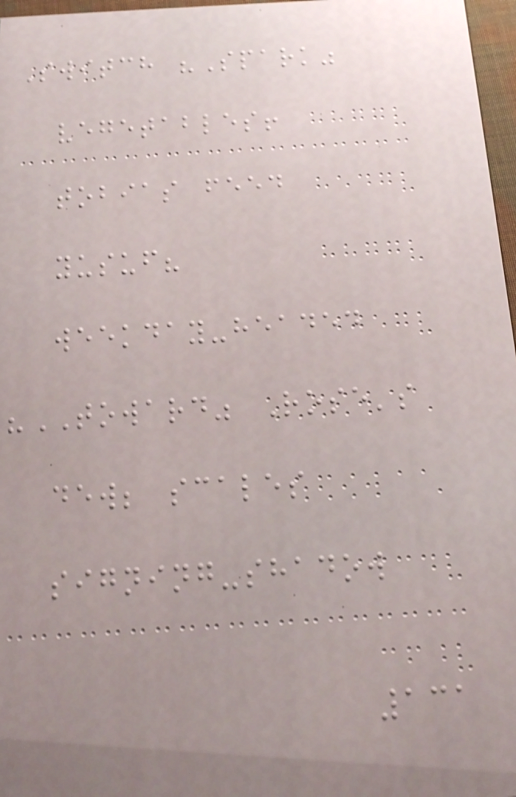Switch "Spark"
vegetables!
tobias feed
yusuf?
weekday-headed
"TOWARD" Rose's
dew; scales
signing-shadow
131
